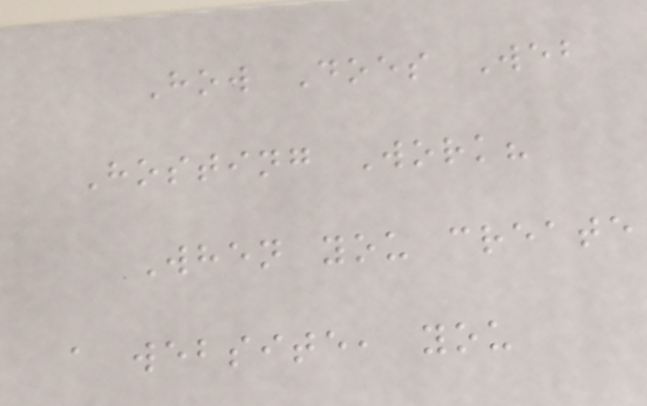How Does Web
Hosting Work?
When you create
a website, you
